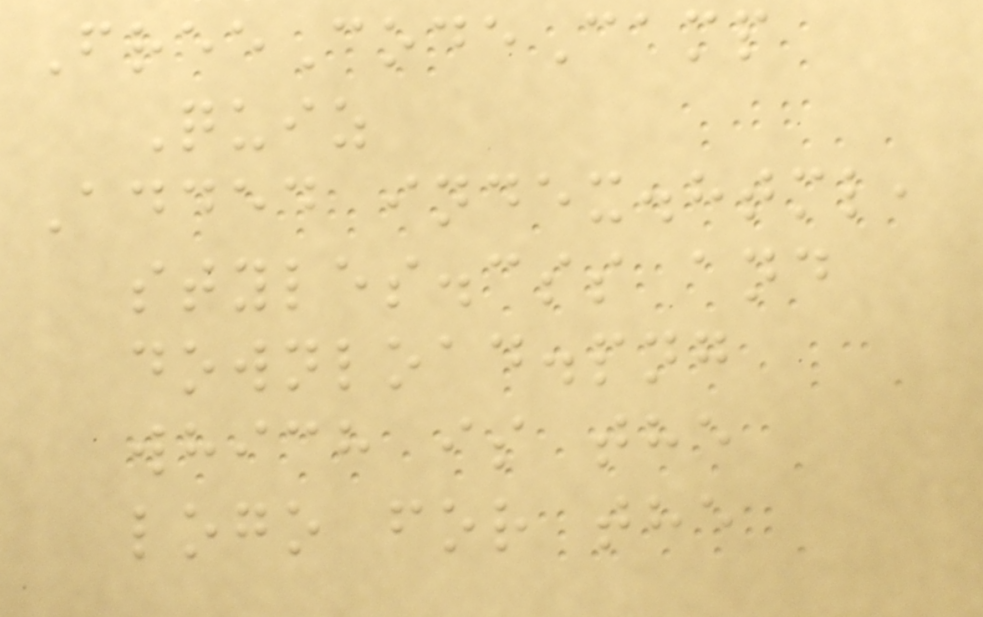FreeCodeCamp
Quiz
Added index.html,
styles.css and
download.png
which is the
logo for the
